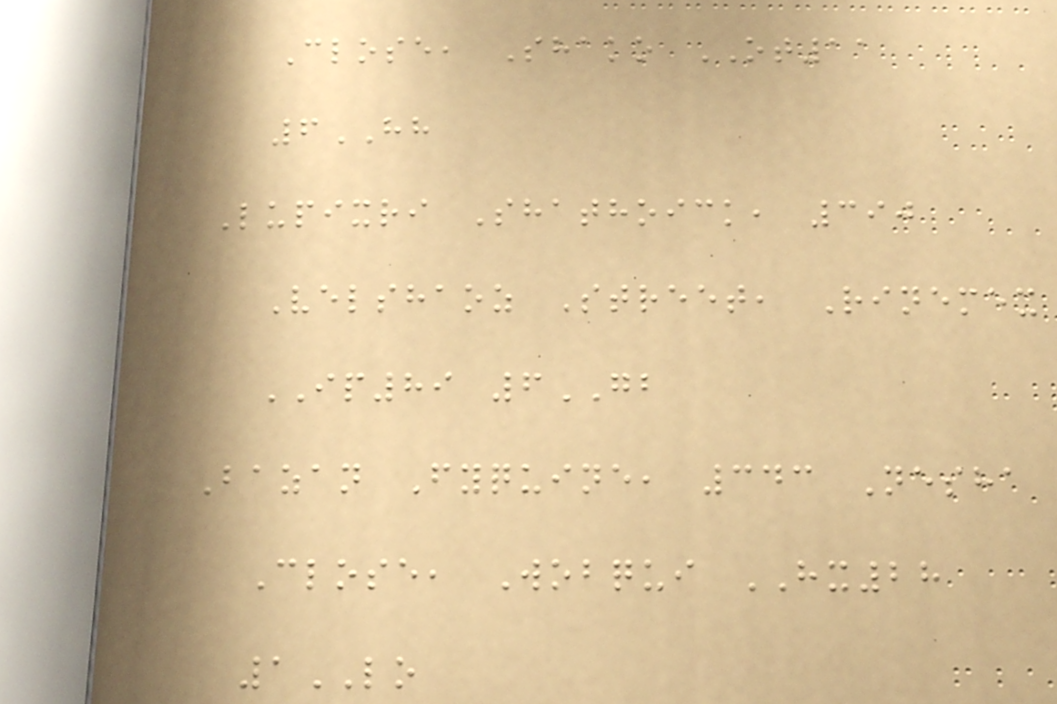Close, Shako OT11
6HH
Lupixri Shathoick, 390
Velshaoz Street, Rinemex
IP89 6GB
Bazan Fyquine, 343 Nesha
Close, Wobqui HX28
1LO
